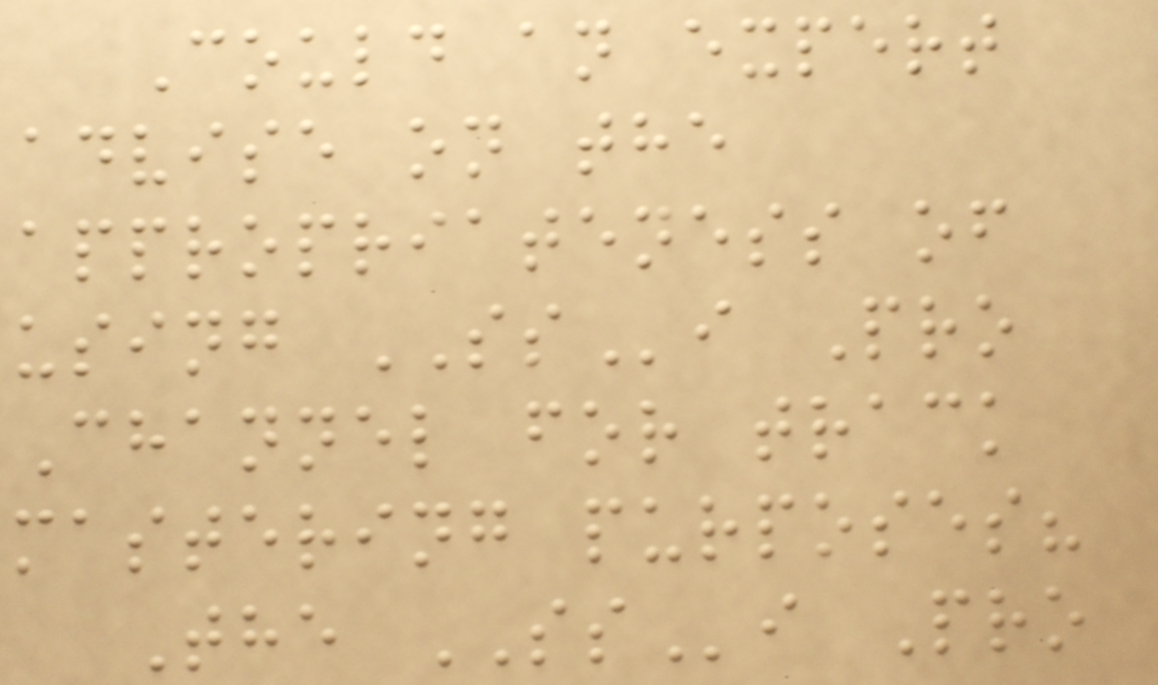Could an expert
advise on the
appropriateness of
using SSi Pro
Channel for track
mastering purposes?
The SSi Pro
